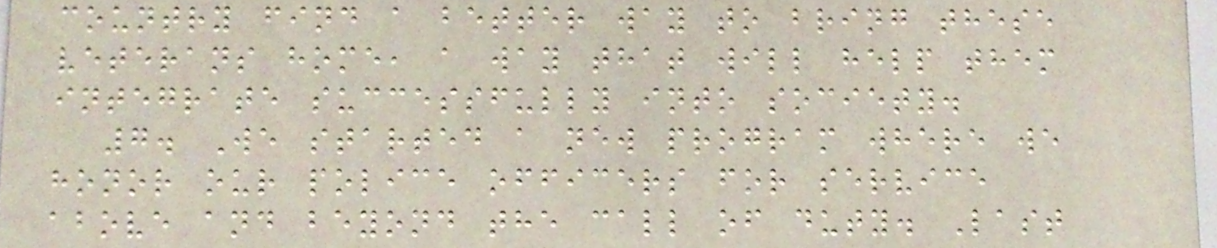country find a better way to bring these
veterans home, a way that will help them
integrate successfully into society.
7. We started a new program where we
honor our police officers for service
above and beyond the call of duty. Last
